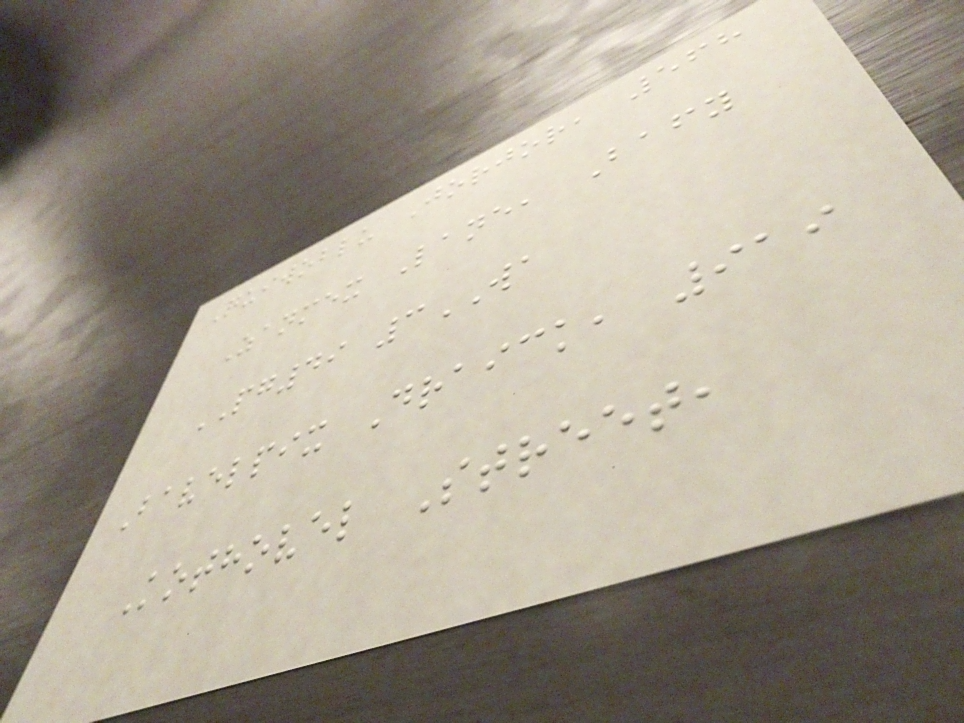Quiwoblu Jorjor, 568
Zanmex Lane, Bafy
PG49 3WA
Bavelpix Draick, 919
Kothovel Street,
